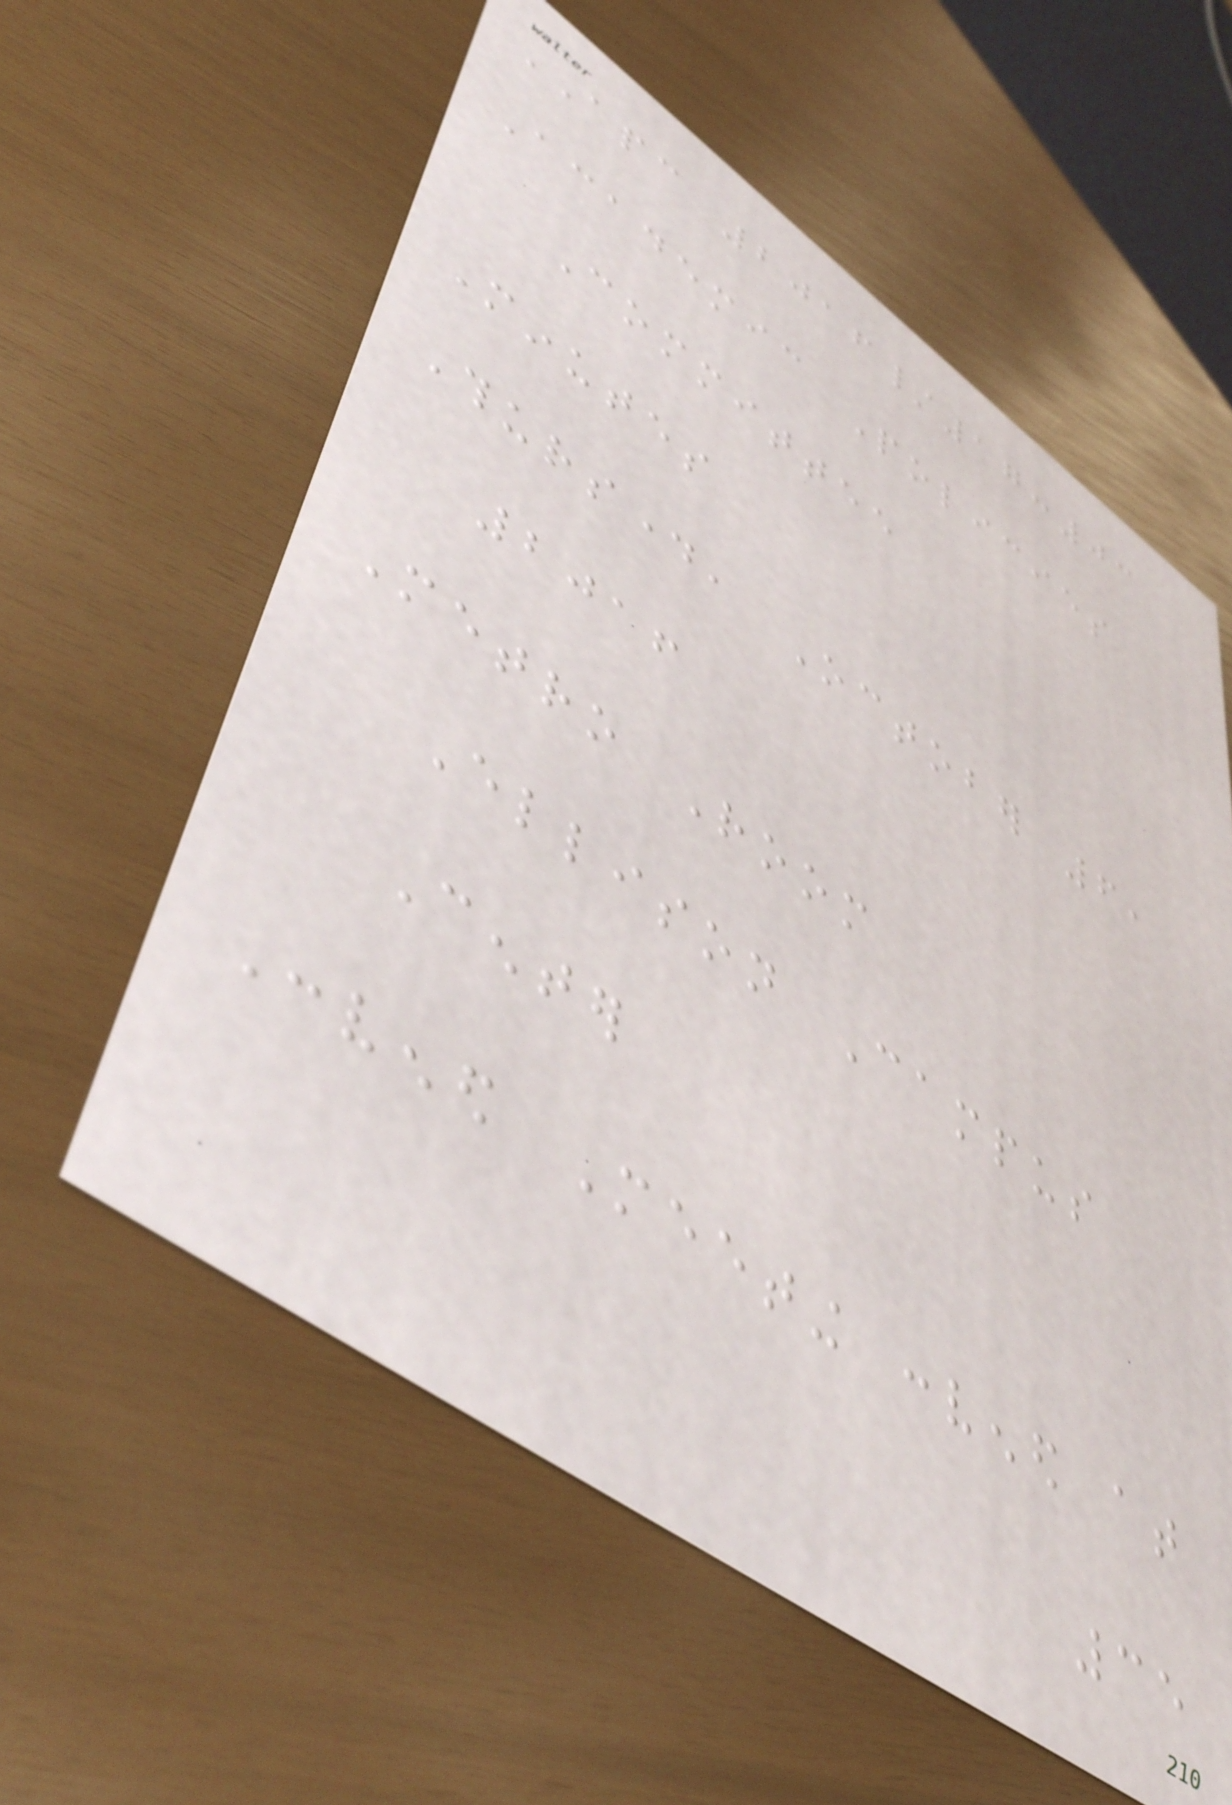APC 2016/17:03
Academic Policies
Committee
Minutes
Thursday, October 6,
2016
Metro Room
Ellison Campus
Center
Convened Meeting convened at
35
